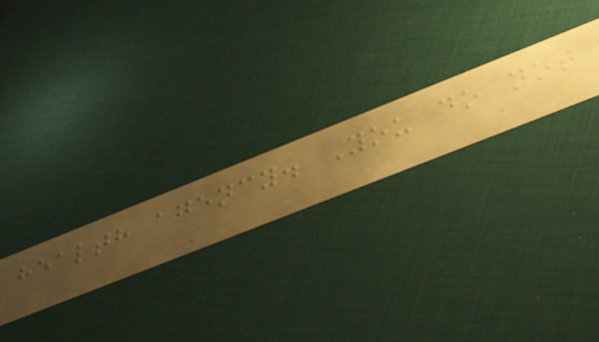health agency. You do not
